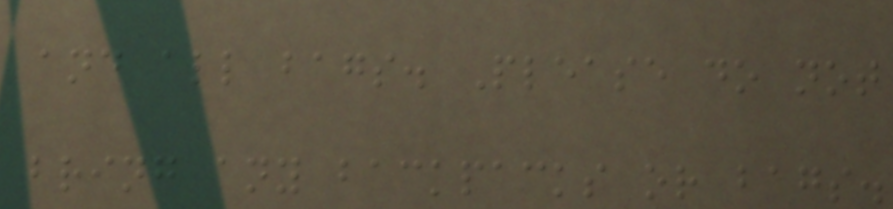and all bags. Please do not
bring any backpacks or bags.
